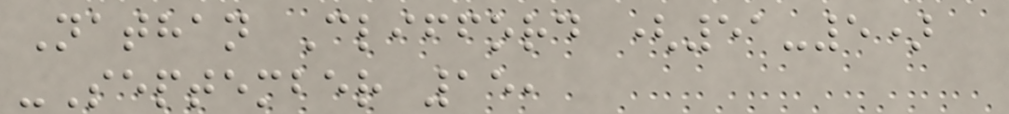Nathan Clifford (51-5)
-September 15,
